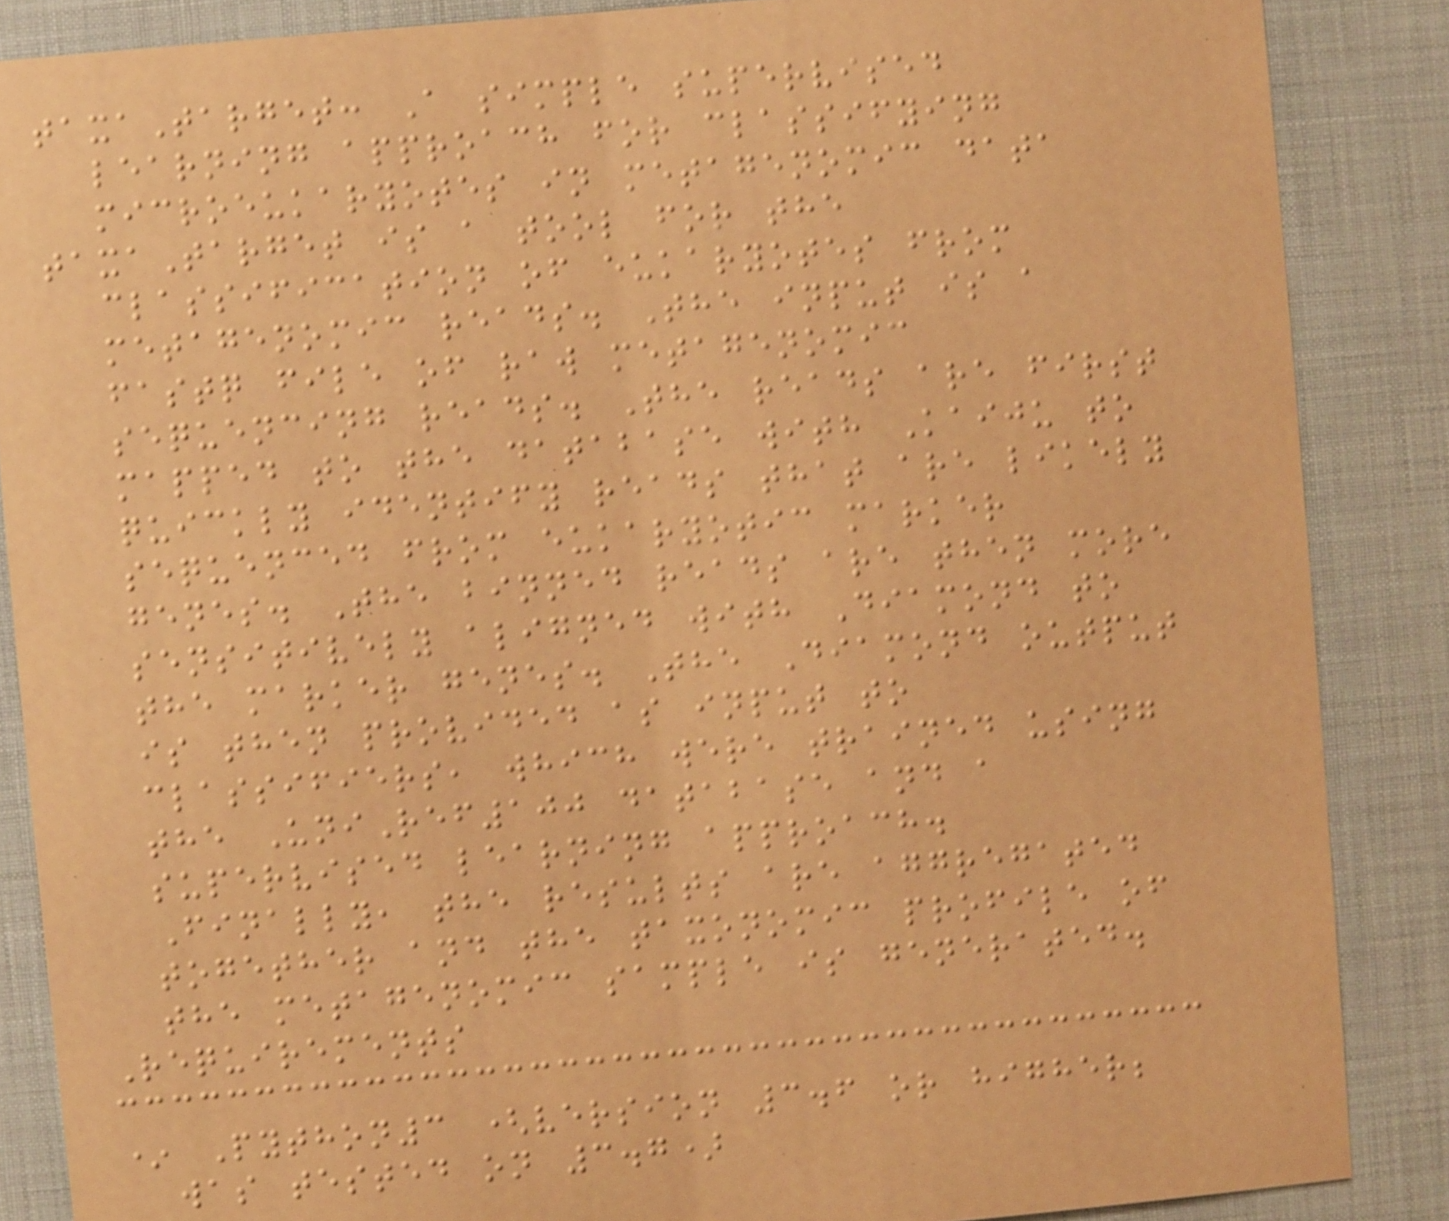taxaTarget: A simple supervised
learning approach for classifying
microeukaryotes in metagenomic data
taxaTarget is a tool for the
classification of eukaryotes from
metagenomic reads. The input is a
fastq file of raw metagenomic
sequencing reads. The reads are first
mapped to the database with Kaiju to
quickly identify reads that are likely
sequenced from eukaryotic marker
genes. The binned reads are then more
sensitively aligned with Diamond to
the marker genes. The Diamond output
is then provided as input to
classifiers, which were trained using
the UniRef100 database and a
supervised learning approach.
Finally, the results are aggregated
together and the taxonomic profile of
the metagenomic sample is generated.
Requirements
* Python3 (version 3.6 or higher;
was tested on 3.7)
